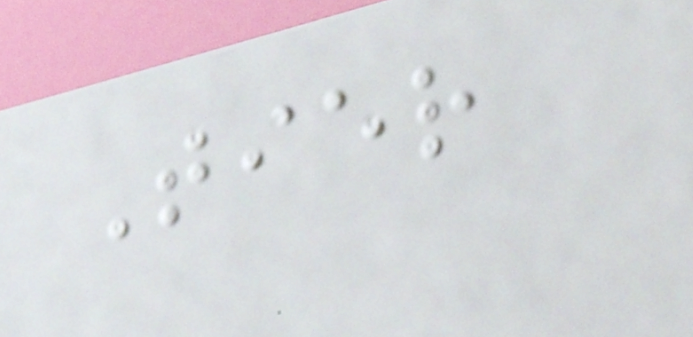Tier
